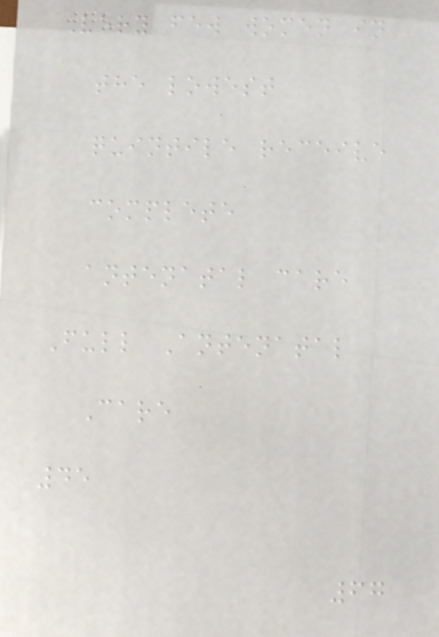Very few women in
the lowest
quintile receive
complete
antenatal care
Full Antenatal
Care
45
67
